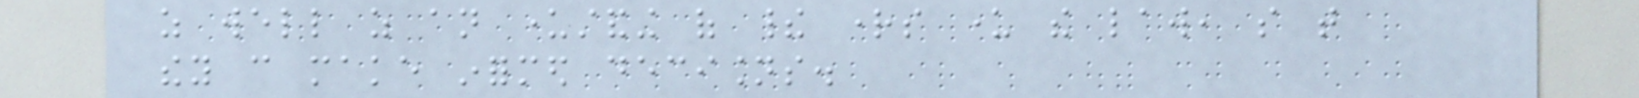as well as an understanding of their rights under the law, so that
they can make informed decisions.
